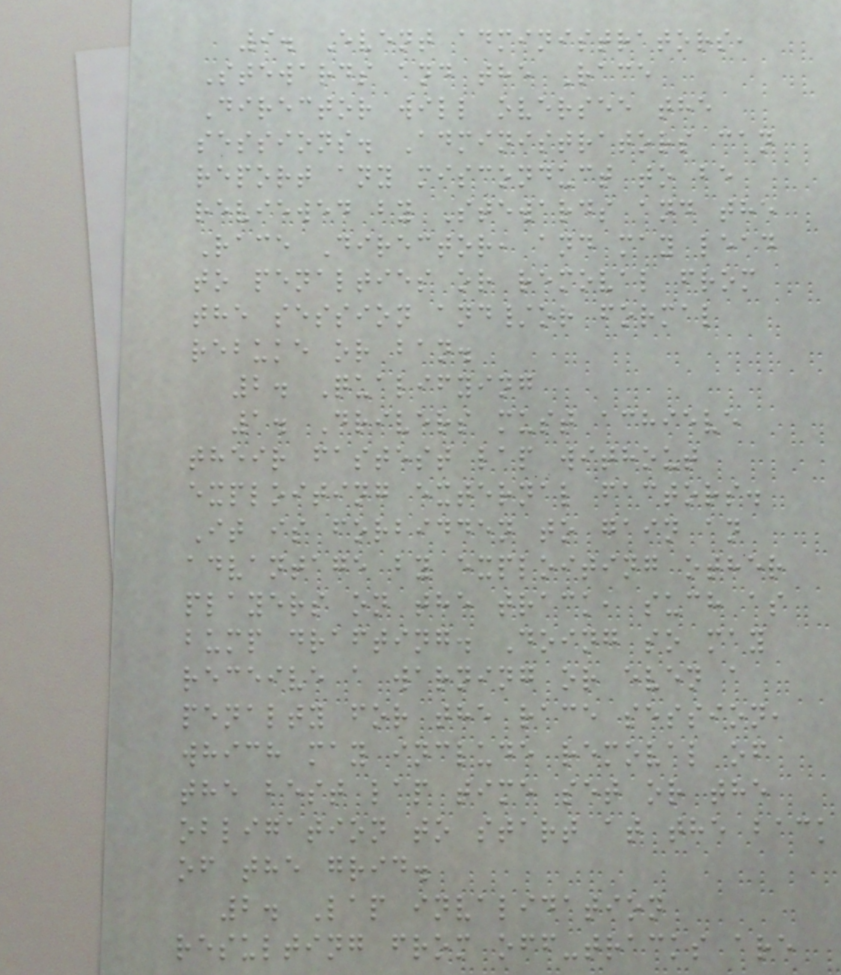9. Event administrators,
Stewards and the Race
Director will oversee the
sessions. Administrators can
report any misconduct to be
reviewed by Stewards and the
Race Director, and may lead
to penalties or removal from
the session and/or formal
rebuke or ban.
2. Qualifying
1. Drivers must achieve
their fastest lap without
exploiting external factors.
It is forbidden to gain an
advantage by exploiting other
players on the track, such as
bump drafting. Doing so may
receive a warning or even a
penalty for the race session,
which may include removal of
the best lap time set or the
obligation to start at the back
of the grid.
2. Lap invalidation
resulting from off-tracks are
